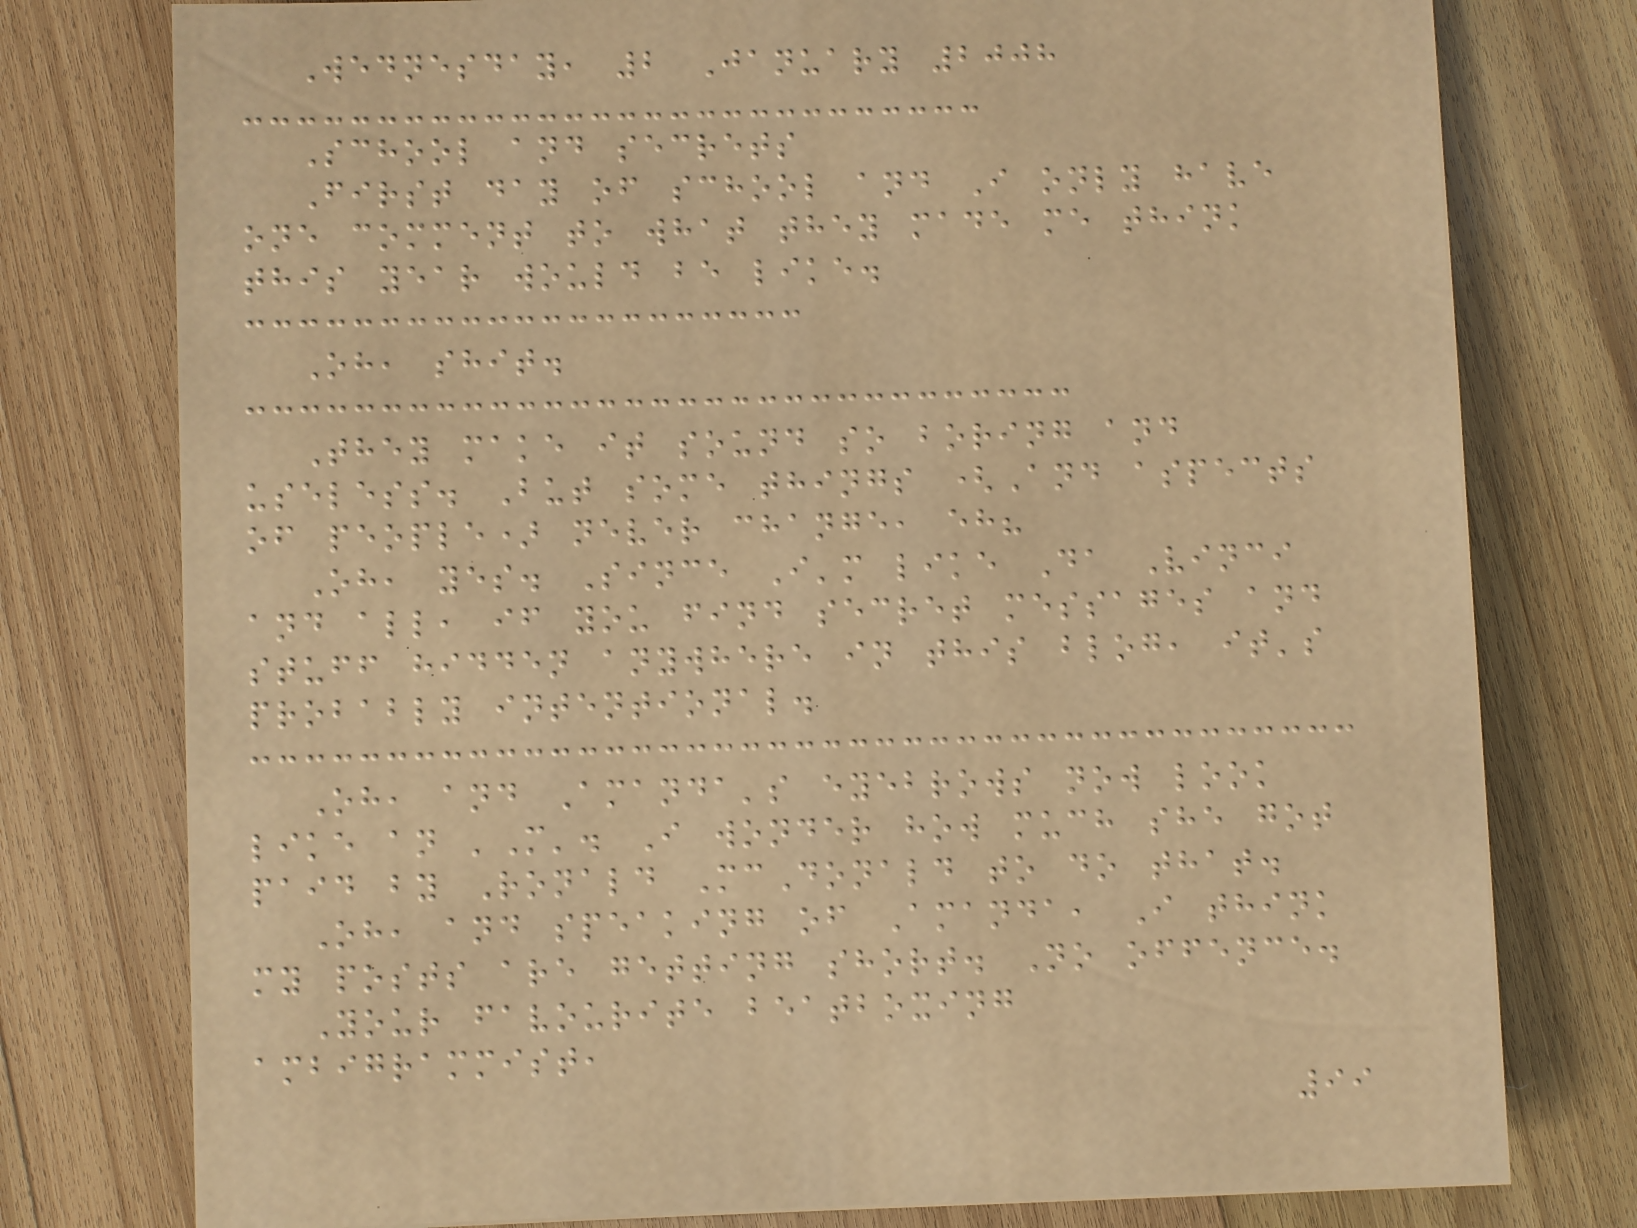Wednesday, 2 January 2008
School and secrets
First day of school and I only have
one comment to what they made me think
this year would be like.
Oh, shit.
They make it sound so boring and
useless. But some things (And aspects
of people) never change, eh?
Oh, yes. Since I'm like Da Vinci
and all, if you find secret messages and
stuff hidden anywhere in this blog, it's
probably intentional.
Oh, and Amanda's eyebrows now look
like an 'M'. I wonder how much she got
paid by Ronald McDonald to do that.
Oh, and speaking of Amanda, I think
my posts are getting short. No offence.
Your favourite beatboxing
ambigrammist,
99
